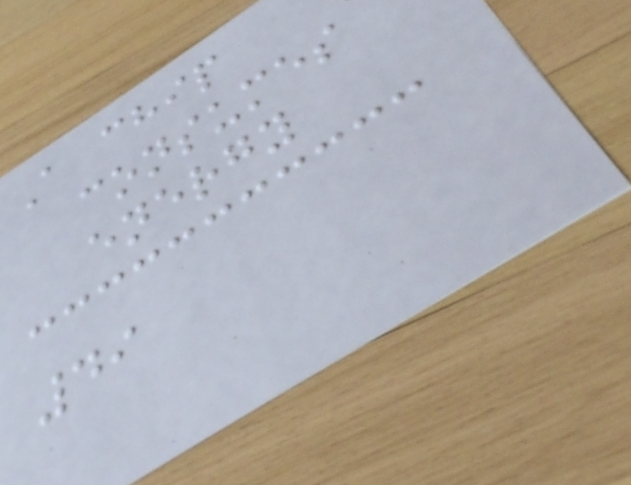A chip
consumes
energy
49
